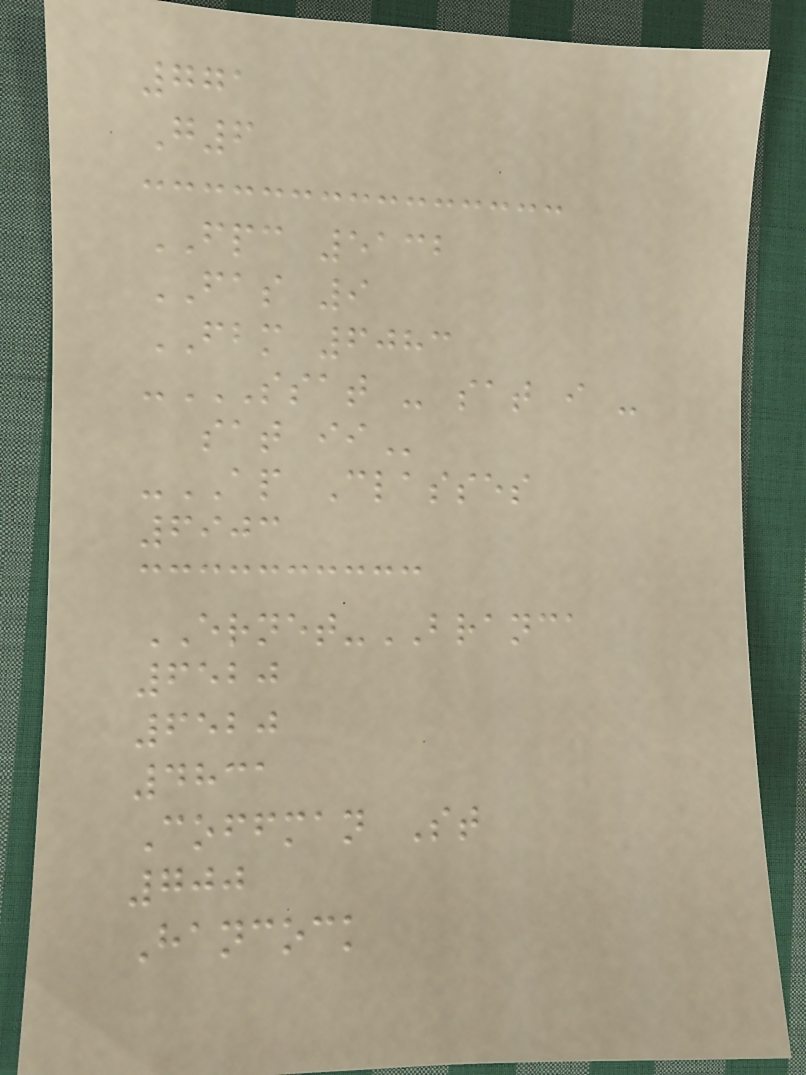771
G6
FPC 5132
FAS 9
FBM 6083
-SSAT - SAT I -
SAT II
-AP Classes
6903
ERNET-BRANCA
6520
6520
4831
Coffman St
700
Hancock
